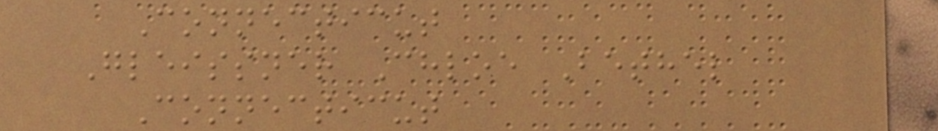Connecticut
Gleissner Chloe Bethel
Connecticut
